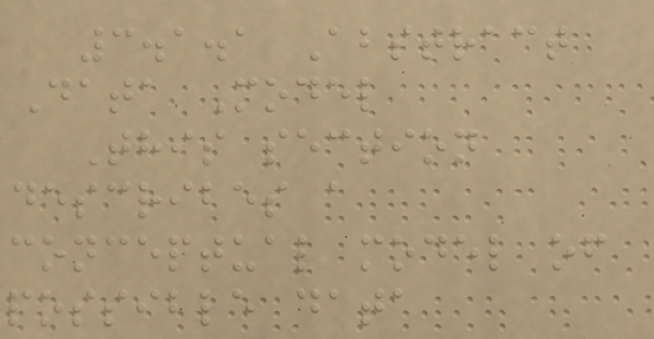3.1.1 Abstract
Data Model
This section
describes a
conceptual model of
possible data
